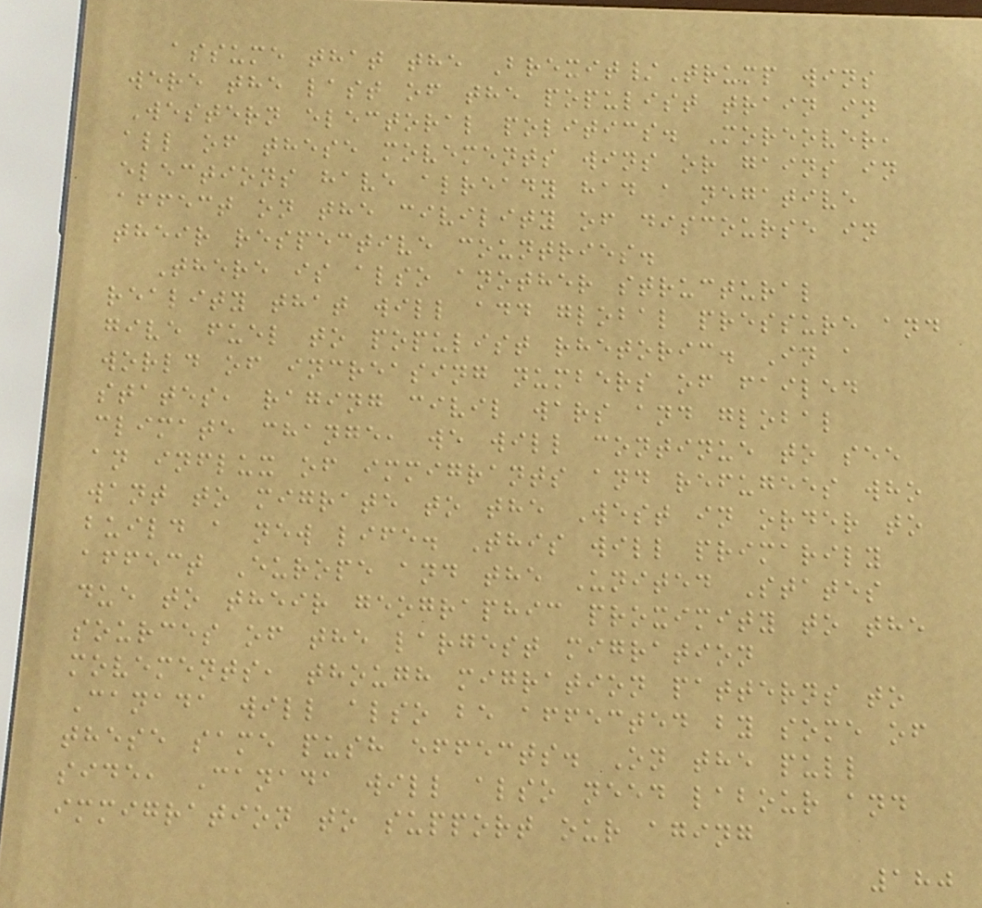assume that the Brexit/Trump wins
were the last of the populist train in
Western electoral politics. Moreover,
all of these movements wins or gains in
elections have already had a negative
affect on the civility of discourse in
their respective countries.
There is also another structural
reality that will add global pressure and
give fuel to populist rhetoric. In a
world of increasing numbers of failed
states, raging civil wars and global
climate change, we will continue to see
an influx of immigrants and refugees who
want to migrate to the West in order to
build a new life. This will primarily
affect Europe and the United States
due to their geographic proximity to the
sources of the largest migration
movements, though migration patterns to
Canada will also be affected by some of
these same push effects. On the pull
side, Canada will also need labour and
immigration to support our aging
180
